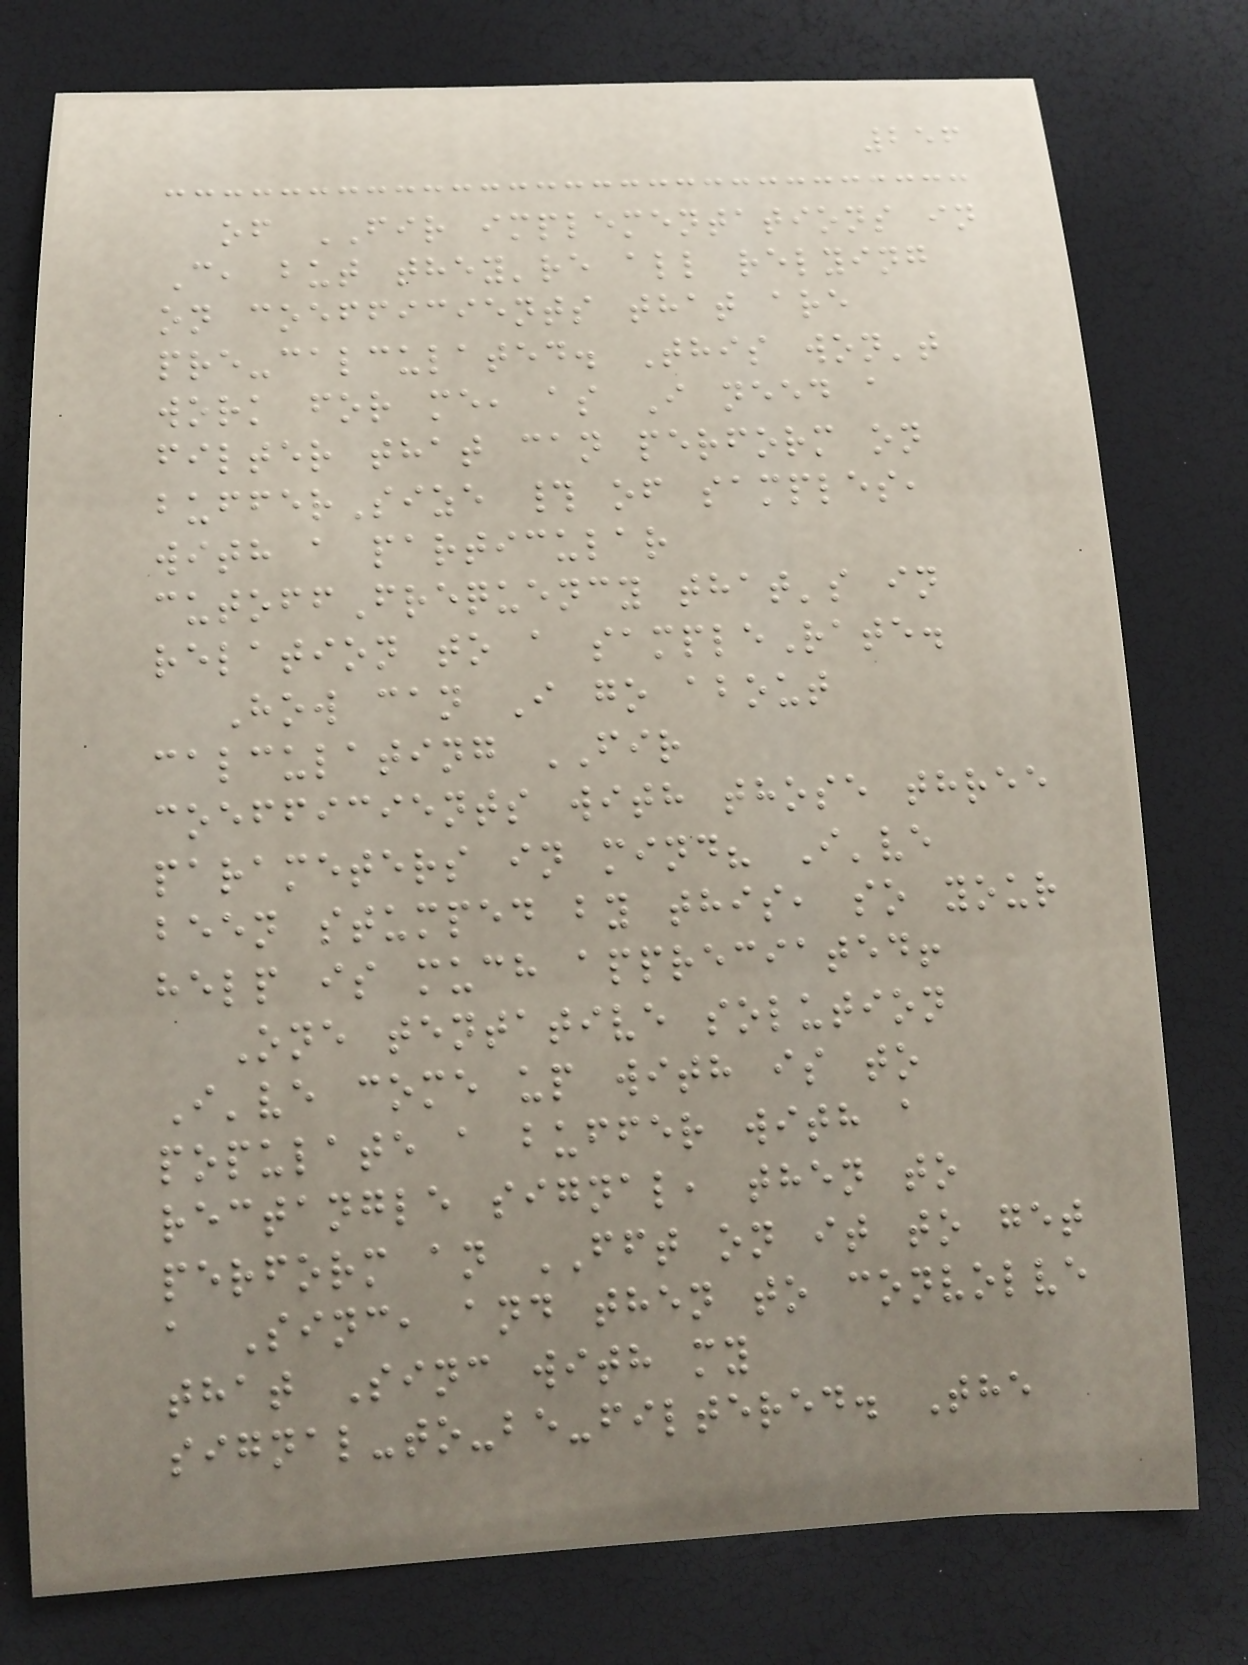256
of FIR implementations in
C, but they're all relying
on coefficients that are
pre-calculated. This won't
work for me, as I need a
filter that can perform on
bufferSize # of samples,
with a particular
cutoffFrequency that's in
relation to a sampleRate.
How can I go about
calculating FIR
coefficients with those three
parameters in mind? I've
been stumped by this, so your
help is much appreciated!
One tentative solution
I've come up with is to
populate a buffer with a
rectangle signal, then to
perform an FFT on it to get
a Sinc, and then to convolve
that Sinc with my
signal-to-be-filtered. The
